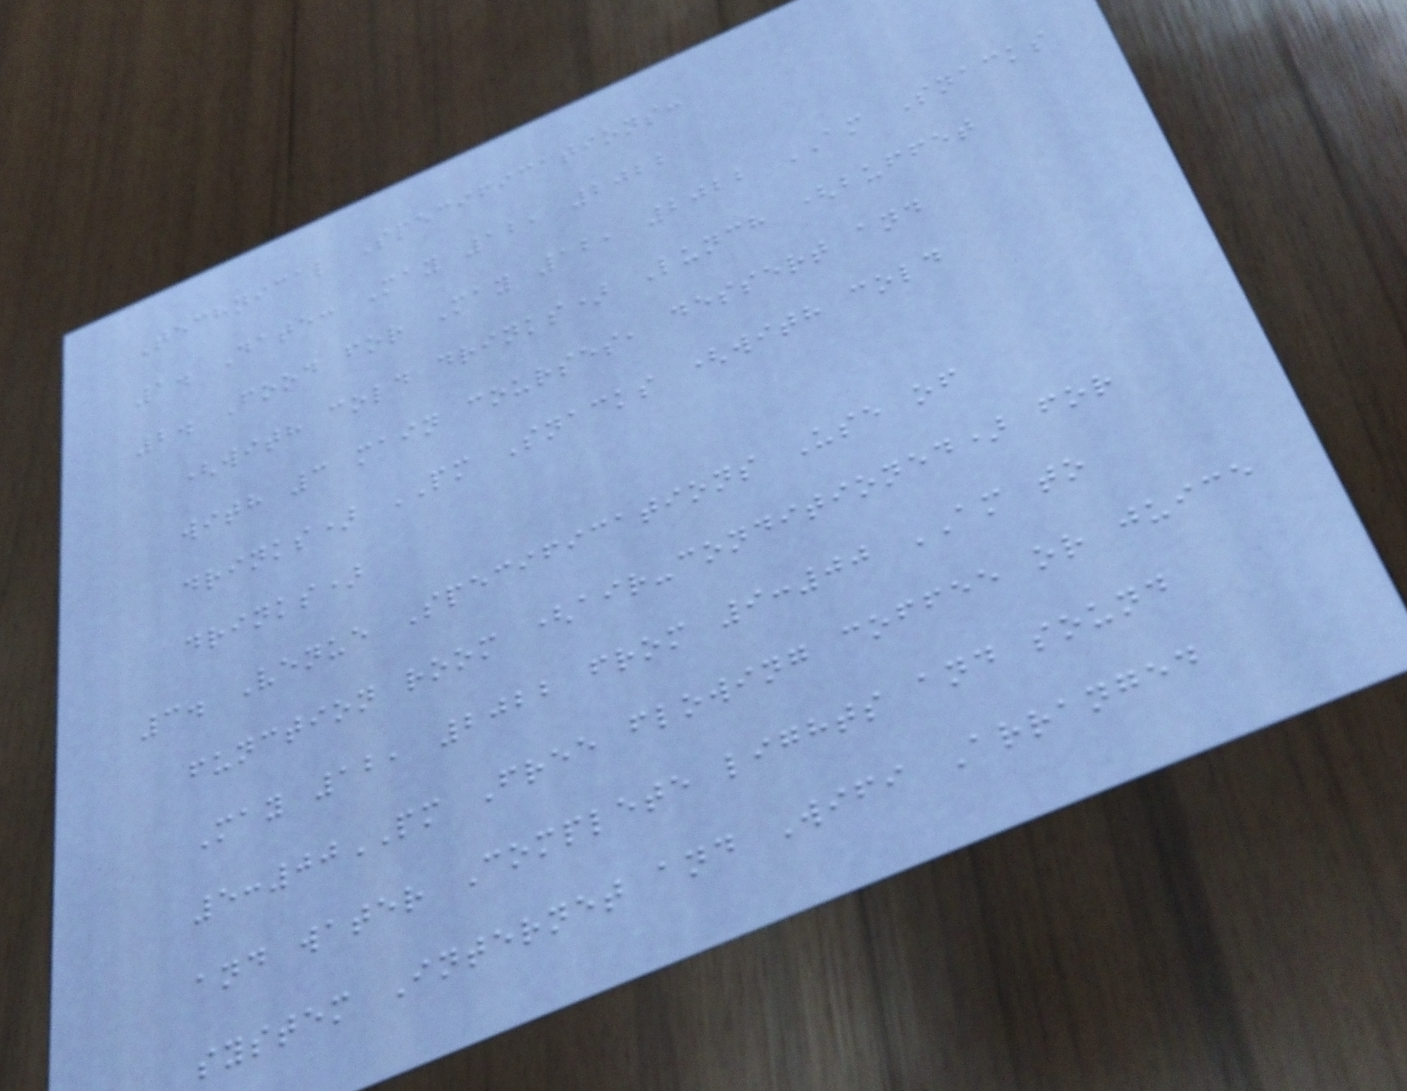Technical Specifications:
1. Date: May 12, 2022
2. Food for May 12, 2022 AM Snacks
(with cold drinks) Lunch (buffet
with 3 main courses, dessert and
drinks) PM Snacks (with cold
drinks)
3. Venue Specifications Use of
function room (air-conditioned) for
May 12, 2022 from 9:00 AM to
5:00PM Free flowing coffee or juice
and water Complete lights and sound
system Internet and Wifi Arranged
